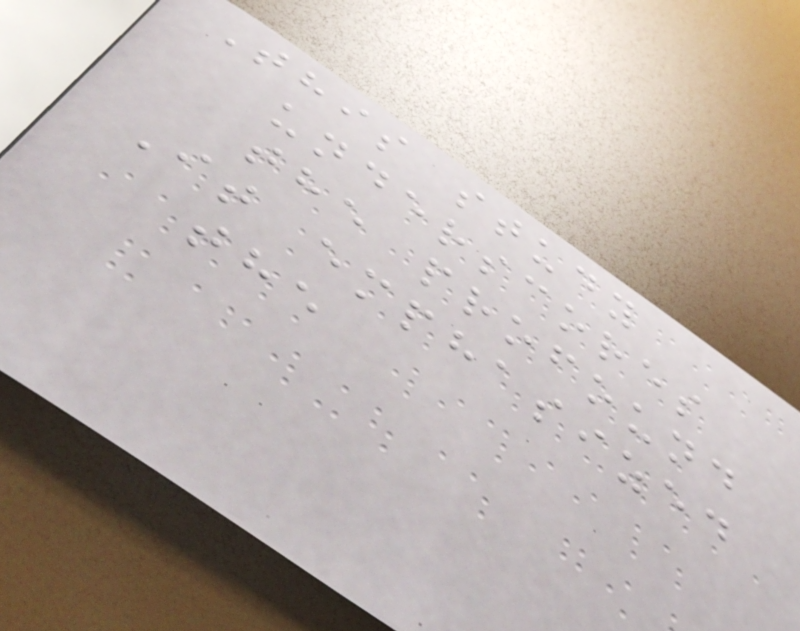This study
underscores
the profound
It emphasized
the
